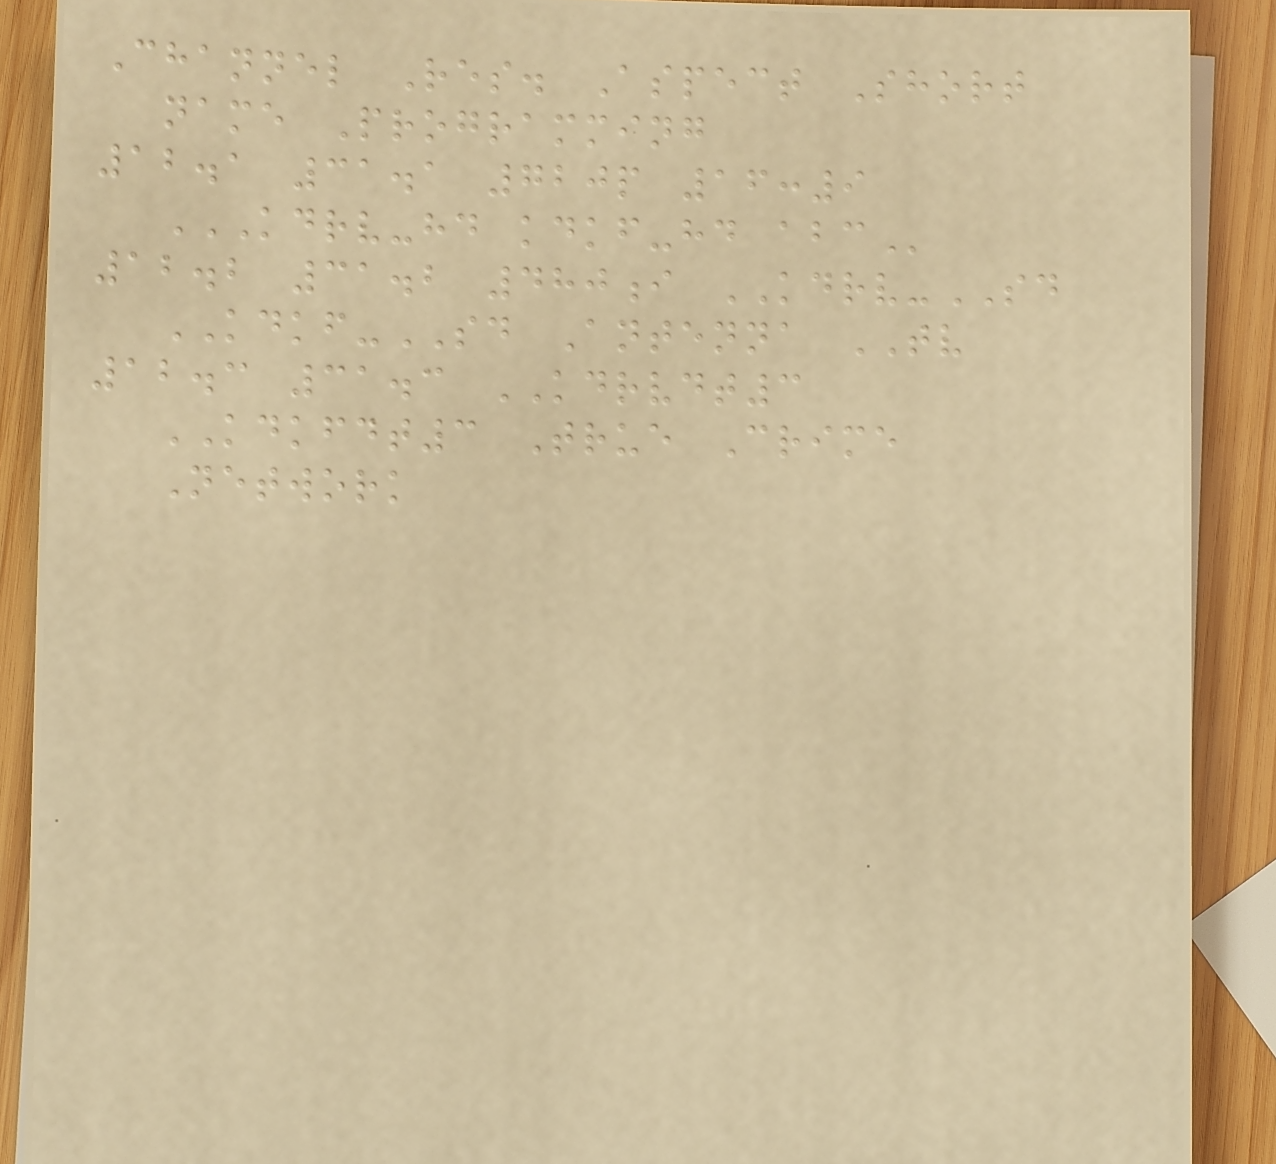Channel Res. Aspect Short
name Programming
12.1 31.1 720p 16:9
KDRV-HD KDKF-HD ABC
12.2 31.2 480i KDRV-SD
KDKF-SD Antenna TV
12.3 31.3 KDRVDT3
KDKFDT3 True Crime
Network
